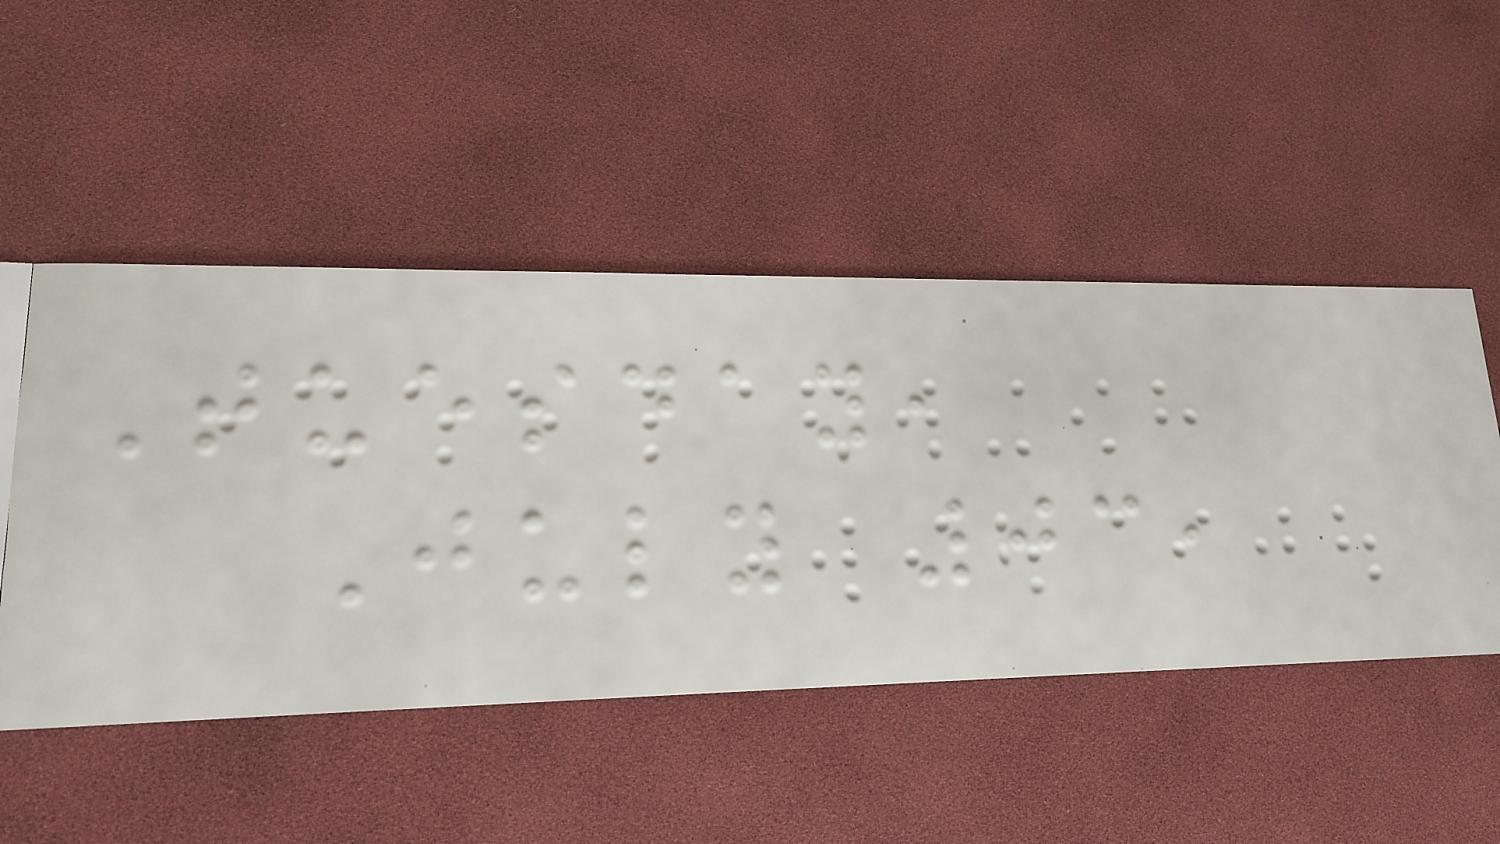Tuesday,
July 03,
